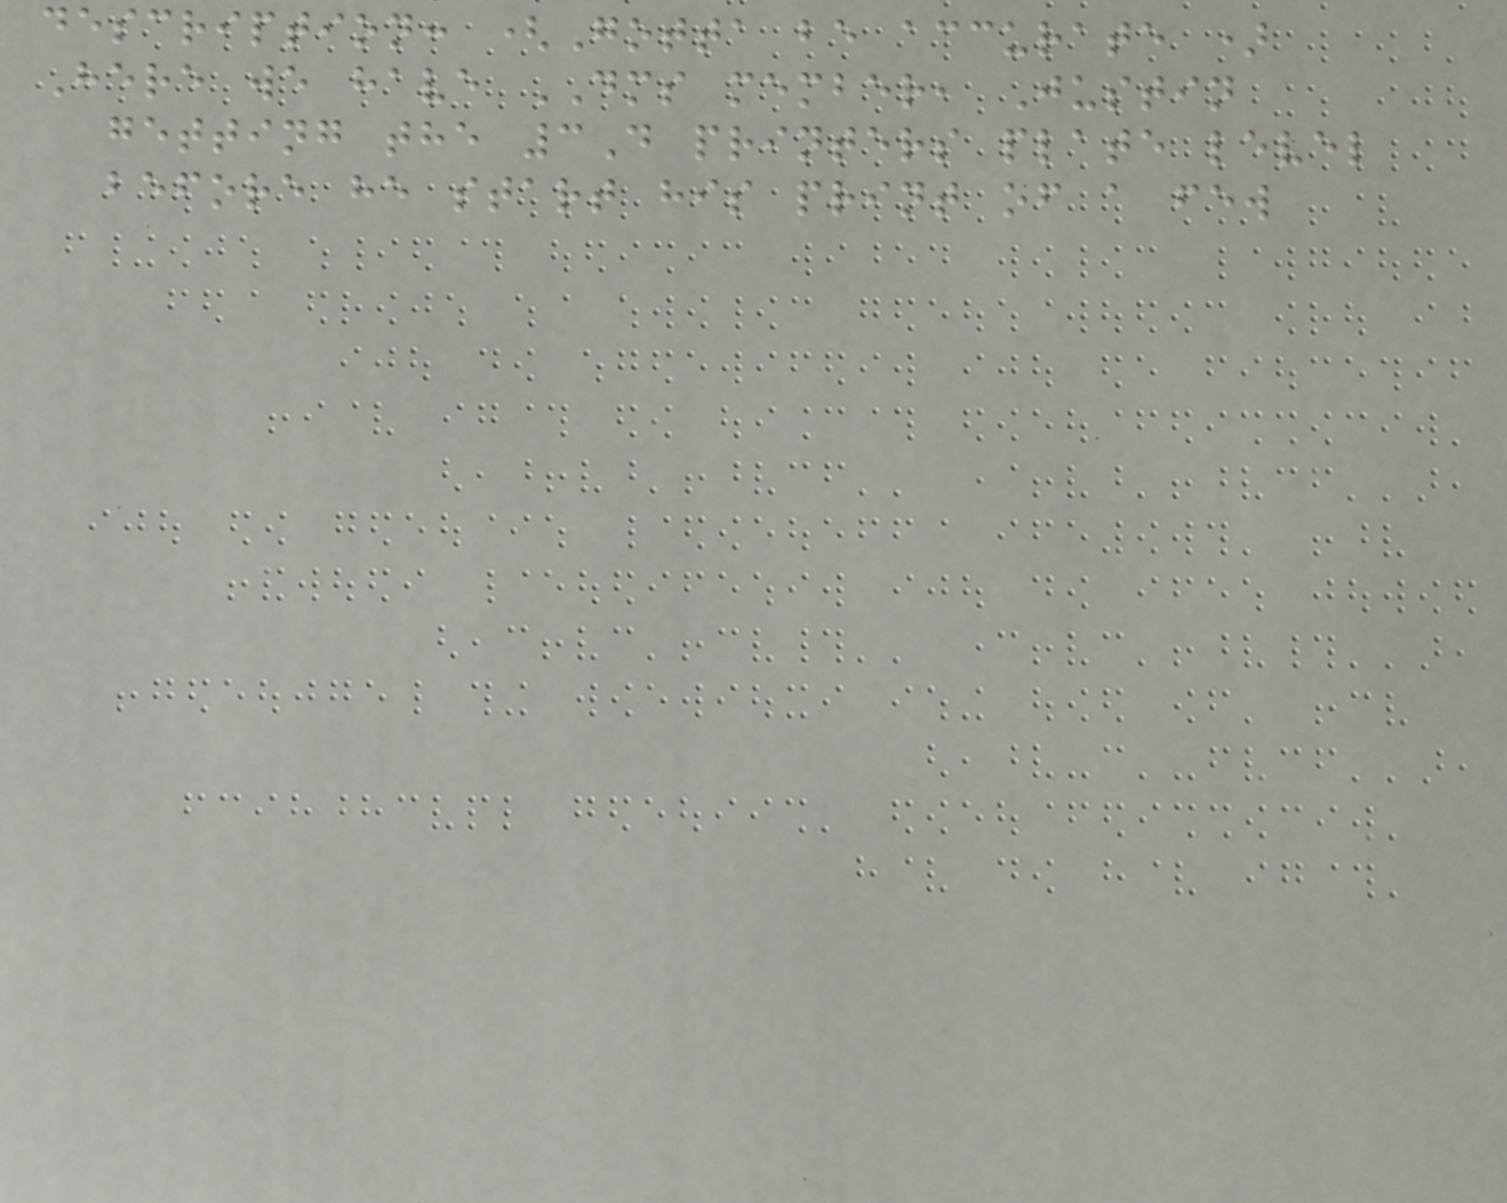description: (Gotta be accurate )
Here we have DMS member, Justin
getting the 3D printers plate level
before he start his print of a few
